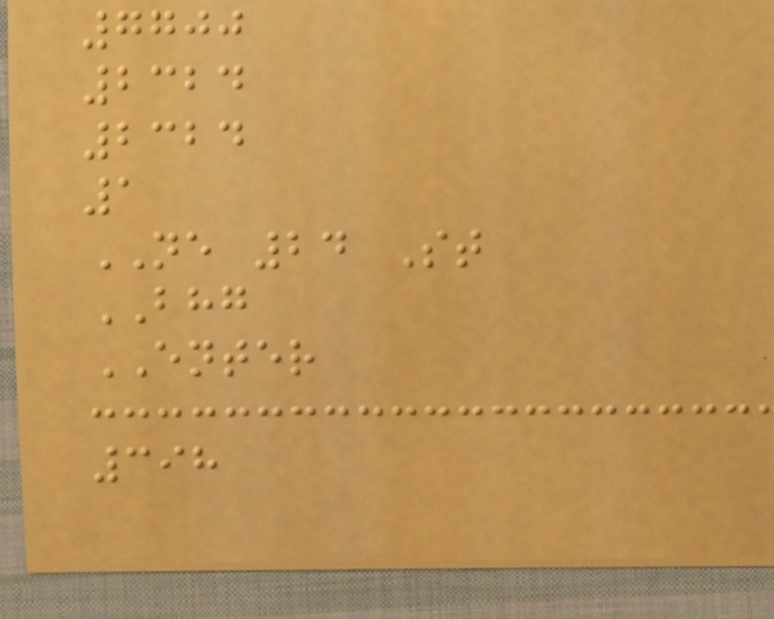7700
2324
2324
1
NE 24 St
BHG
ENTER
398
